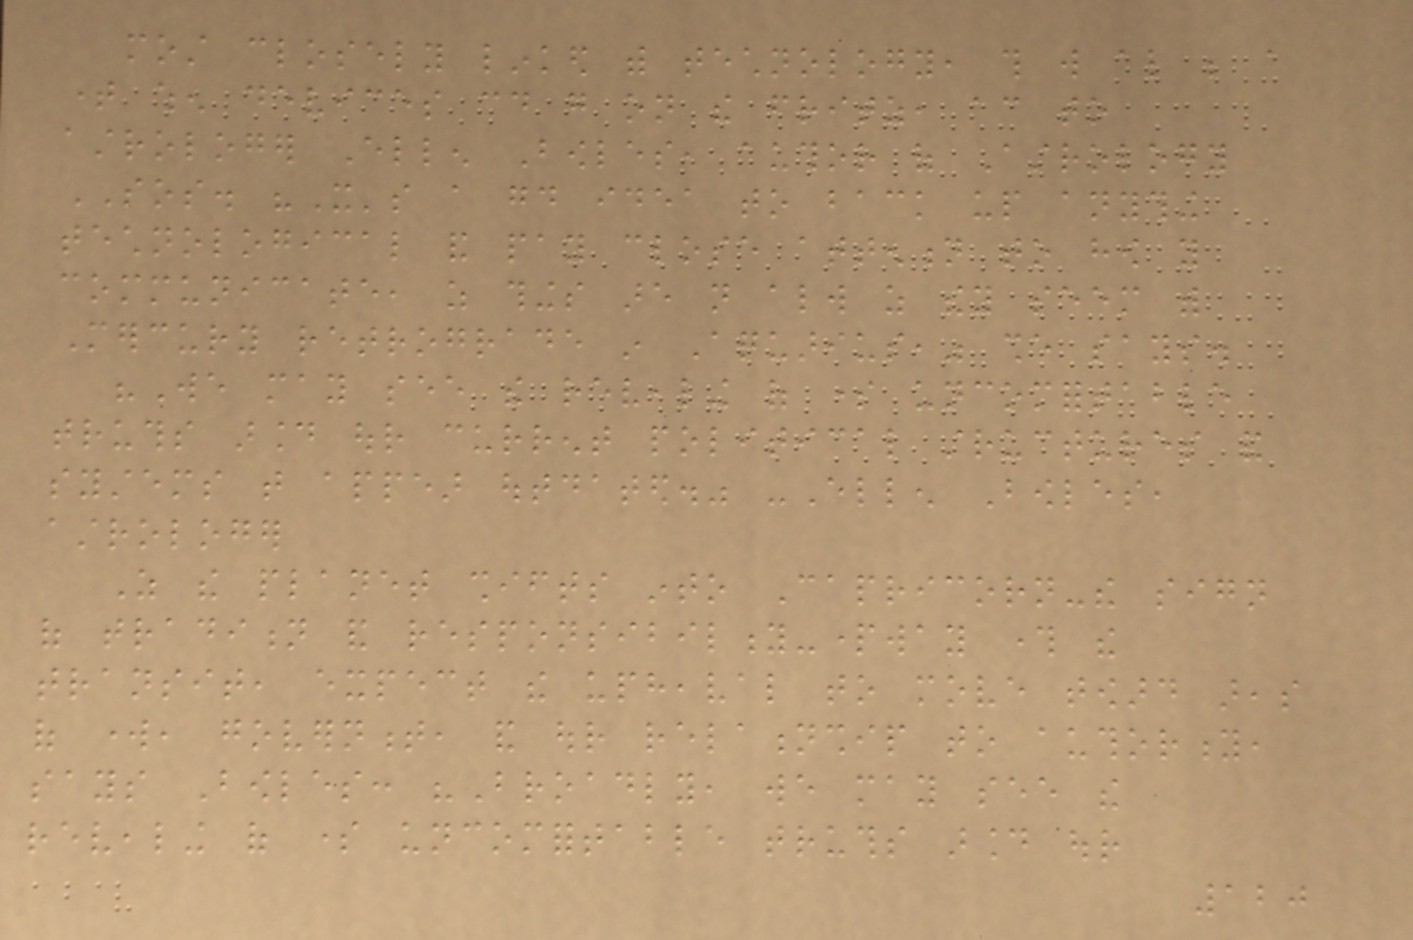most closely linked with technology, this will also be a
time when devices could go on the fritz, according to
astrologer Ellen Bowles, author of Astrology
SOS. "It's a good idea to back up anything
technological and pay close attention to how you
communicate, as things are not always as they seem with
Mercury retrograde in Aquarius," she says.
"We may see the revealing of some uncomfortable
truths around our current political structures and
systems that appear outdated." -Ellen Bowles,
astrologer
As the planet shifts into Capricorn-the sign
of tradition and responsibility-partway through the
transit, expect the upheaval to move toward areas
of work, government, and our relationship to authority,
says Bowles: "Broadly, we may see the
revealing of some uncomfortable truths around our
120
